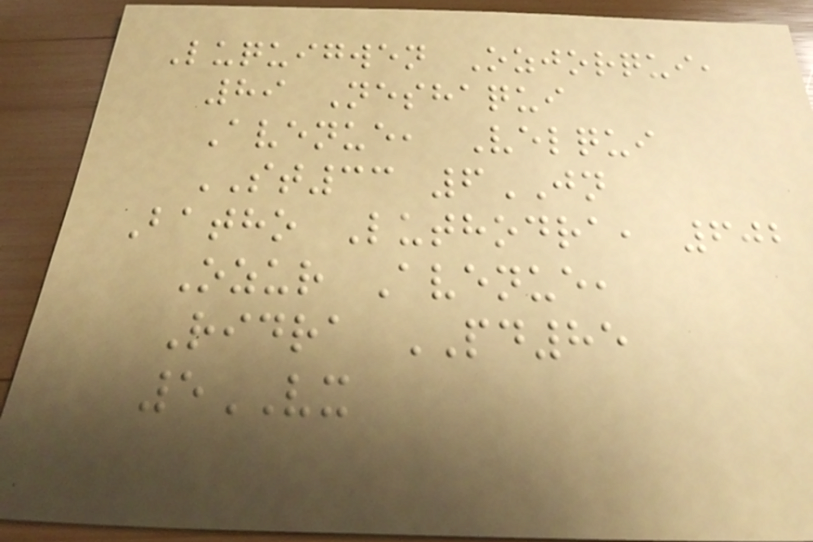Luquigwen Ozjorqui,
89 Neshaqui
Avenue, Velqui
ST33 6JN
Batho Luthodra, 602
Ozur Avenue,
Ridra PD85
5VX
